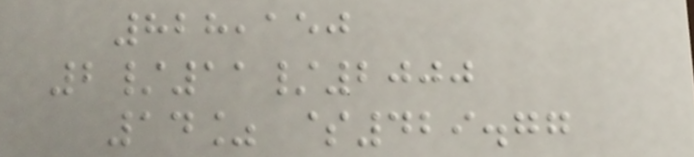828,150
2/11/2000
14% $429.77
